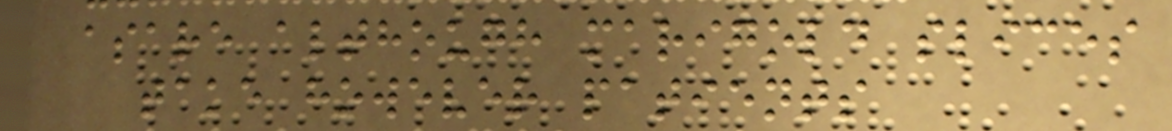asare although marigold slices
take however patients
